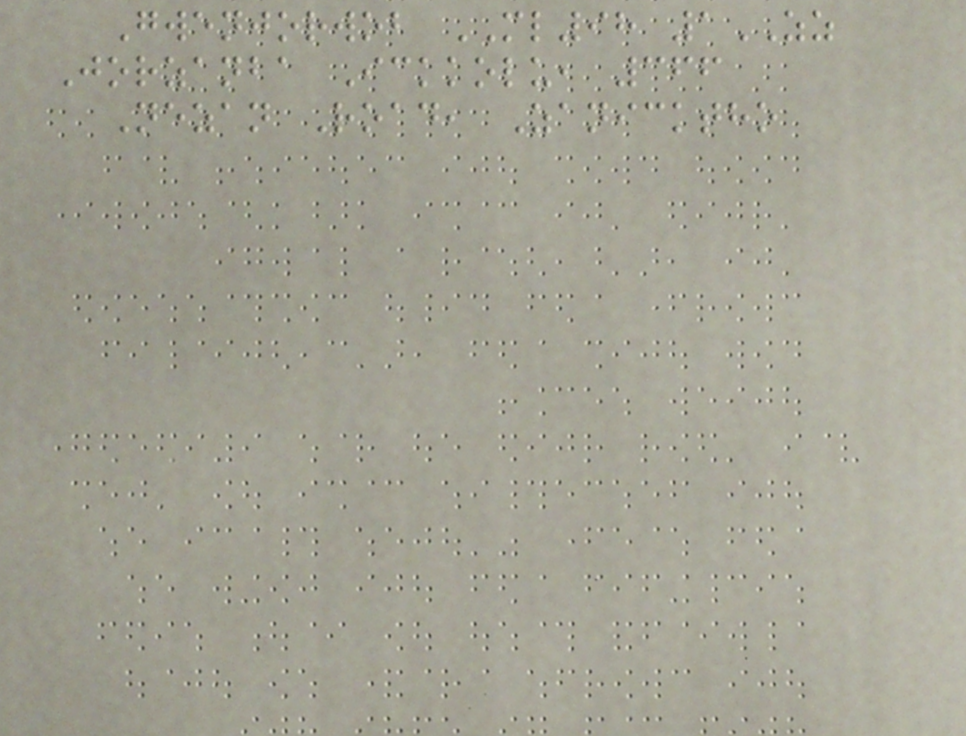Gwenjorwob ML98 1ZZ
Jorzanba Ickkolu, 366
Nezan Road, Zanicktho
